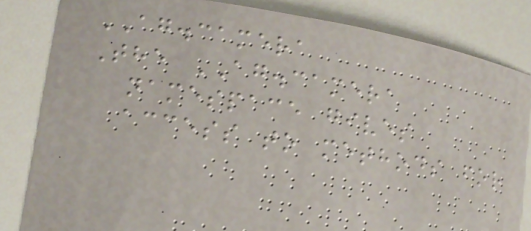AG.camera
The AG.camera
namespace gives
access to methods for
